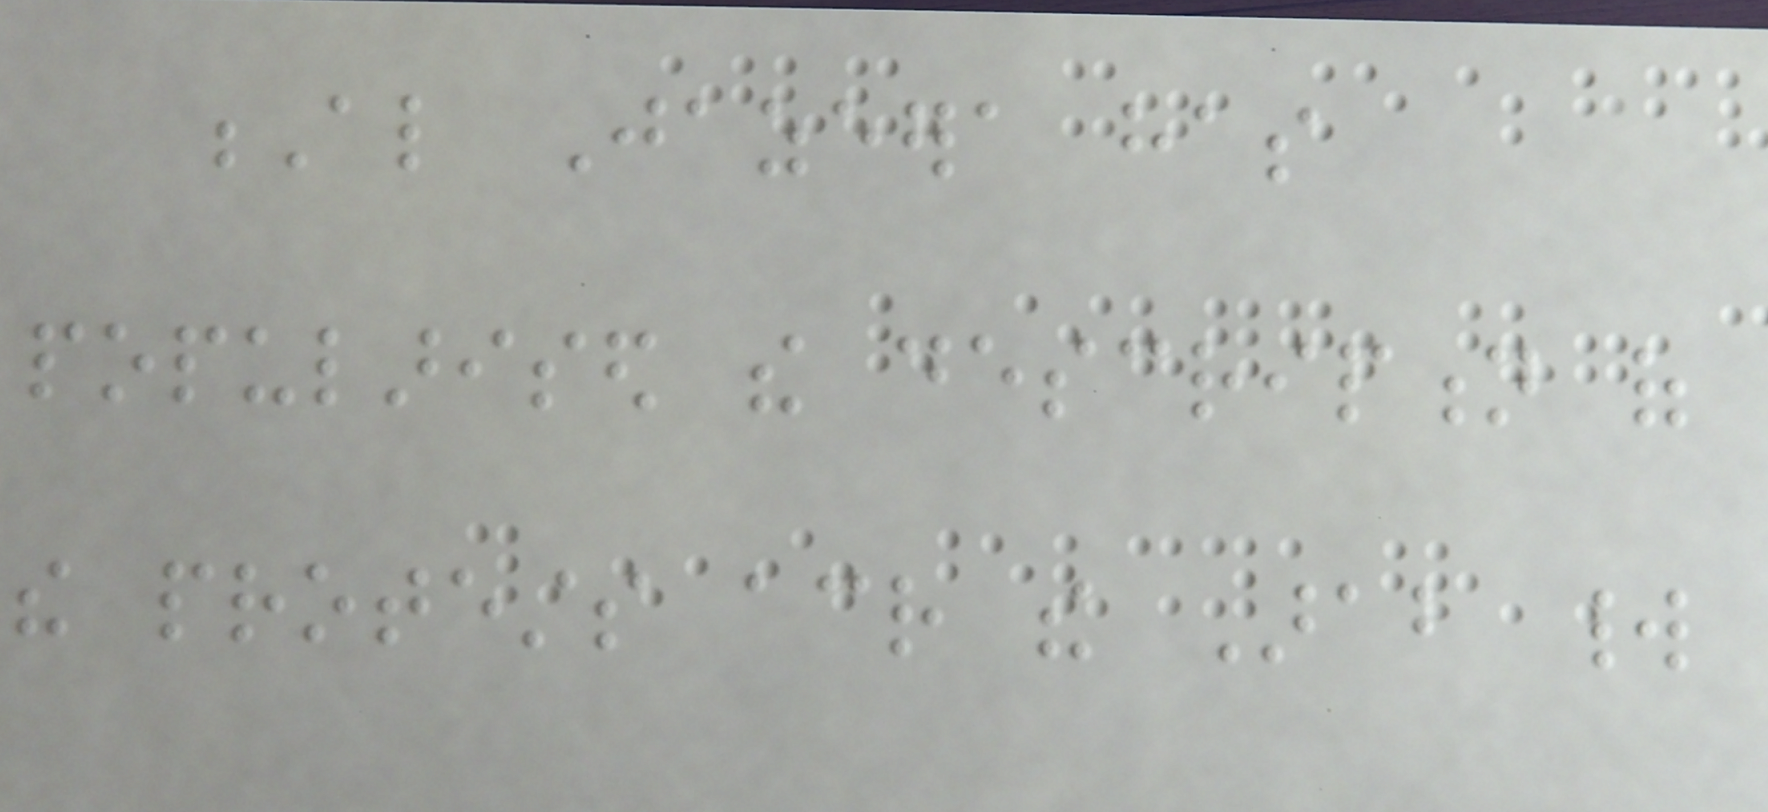Al Jazeera has
popularised the description of
the protests across the Arab world
